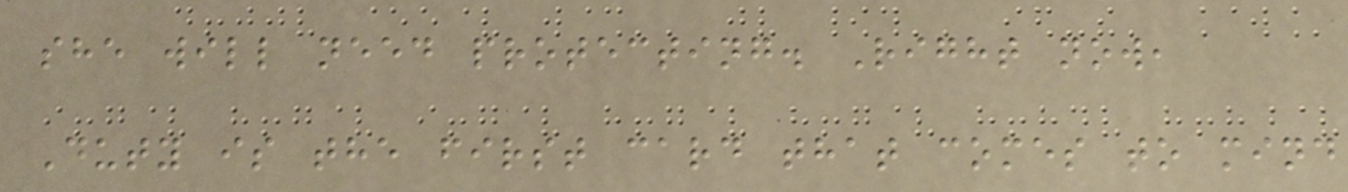she will need protecting. Right now,
Duty is the first card that comes to mind
